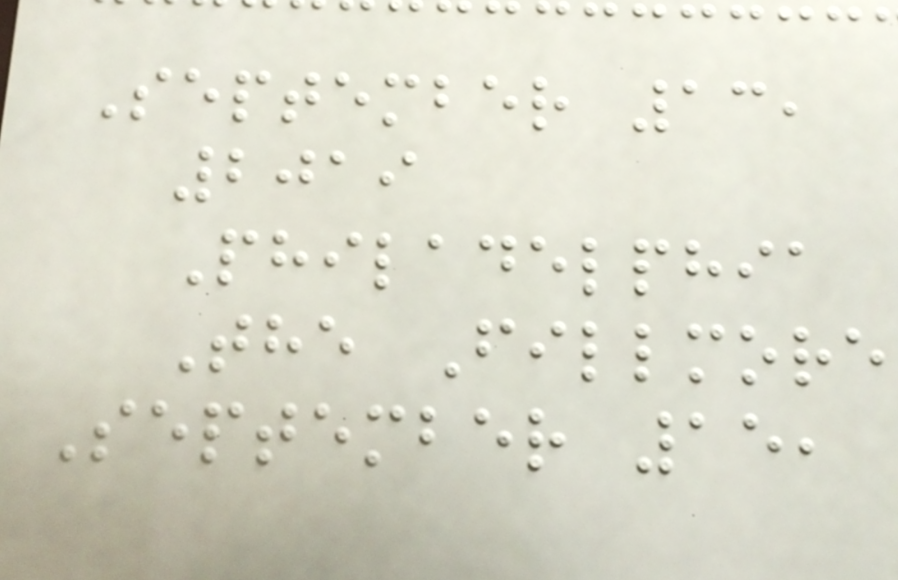September 13,
2019
Philadelphia
The Fillmore
September 15,
